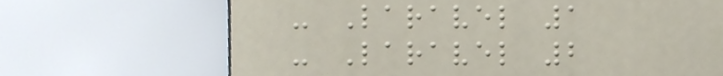- Laravel 1
- Laravel 2
